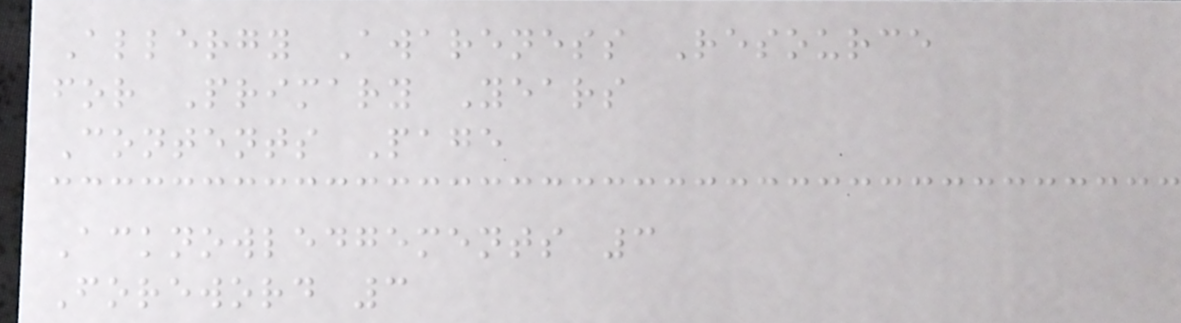Allergy Awareness Resource
for Primary Years
Contents Page
Acknowledgements 3
Foreword 3
